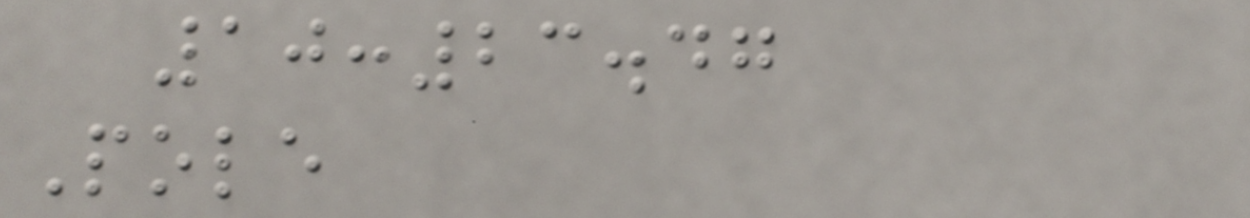10:23.47
Pole
